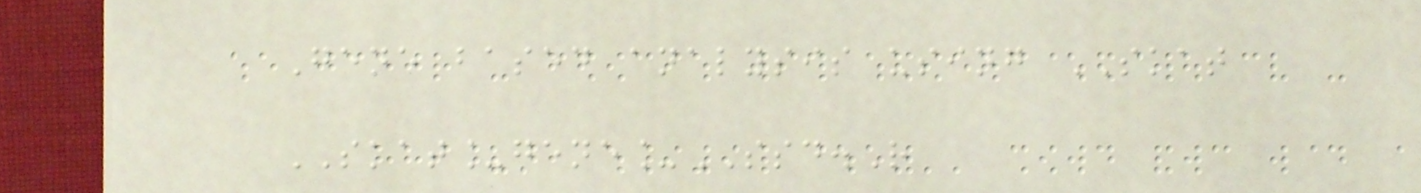Gene based analysis using SKAT
SKAT_gene_SSD.R
